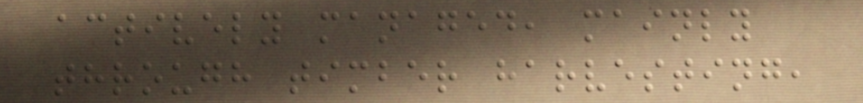actively managed, mainly
through timber harvesting,
